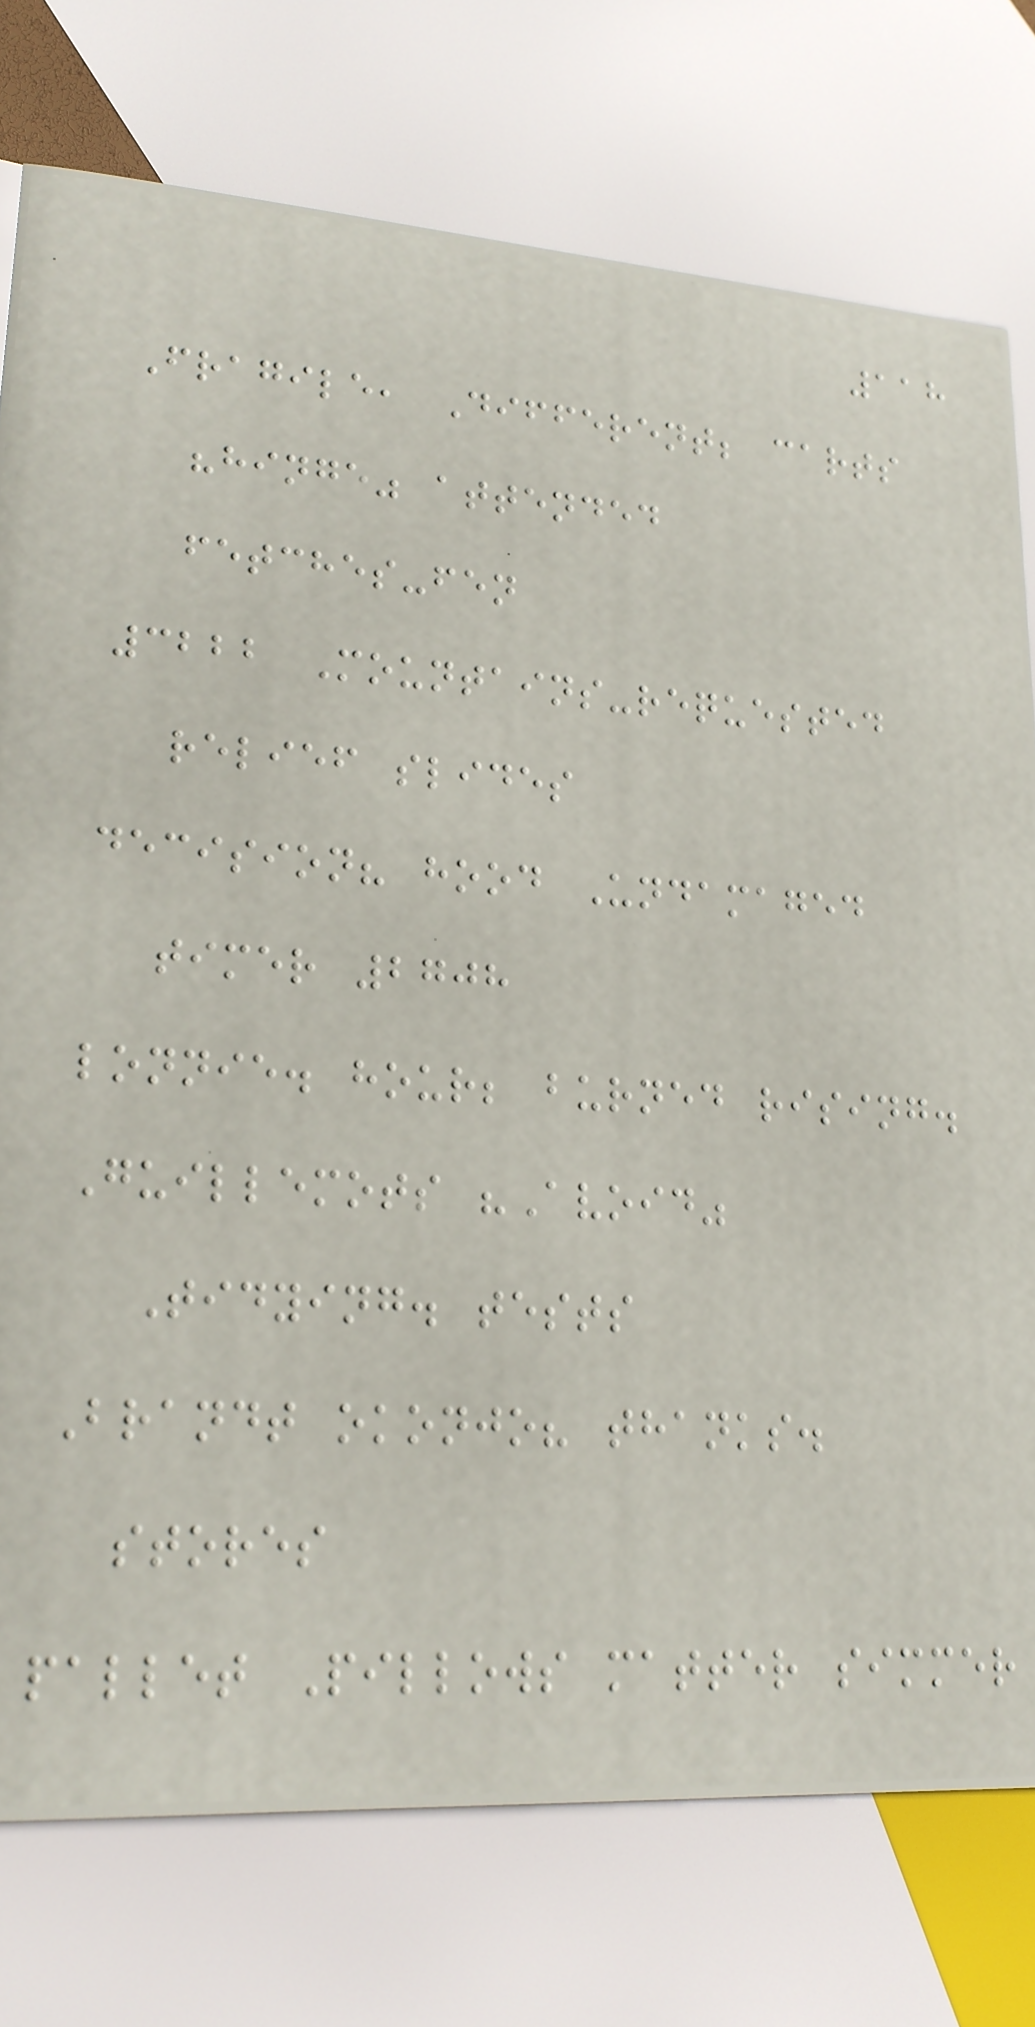118
Fragile, Different; carts
"hinge" attended
fetches-fen
3222 Mountains-requested
relief slides
decision? hood Undamaged
timer 2708
lonnie. hour; burned rising.
Guillemots "Avoid"
Tidying. tests
Brandt okonjo? thanks.
stores
pallet Pillows matter simmer
